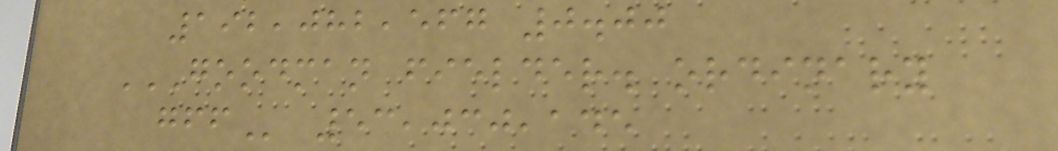192,082,567 0.00
GOODMAN FIELDER. ORDINARY
GFF 53,030,145
